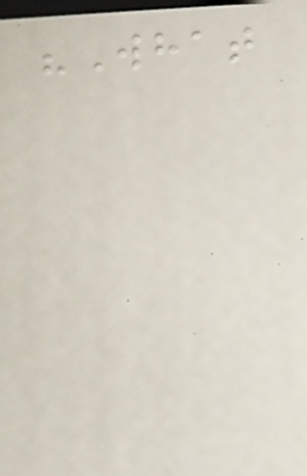"What
